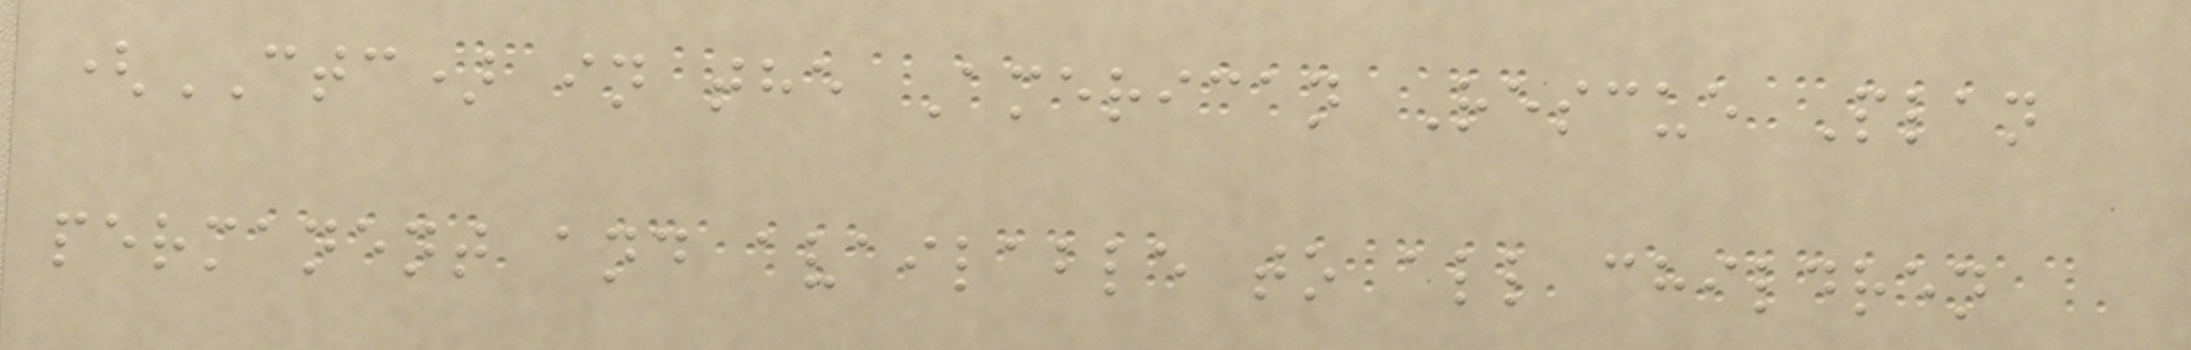(CTC) in the American Rescue Plan
permanent and available to all children
